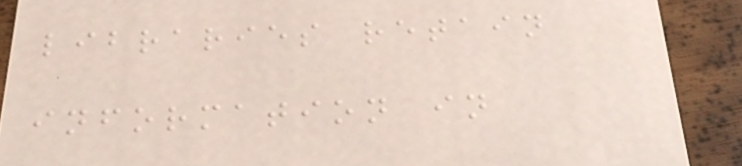libraries retain
information in
